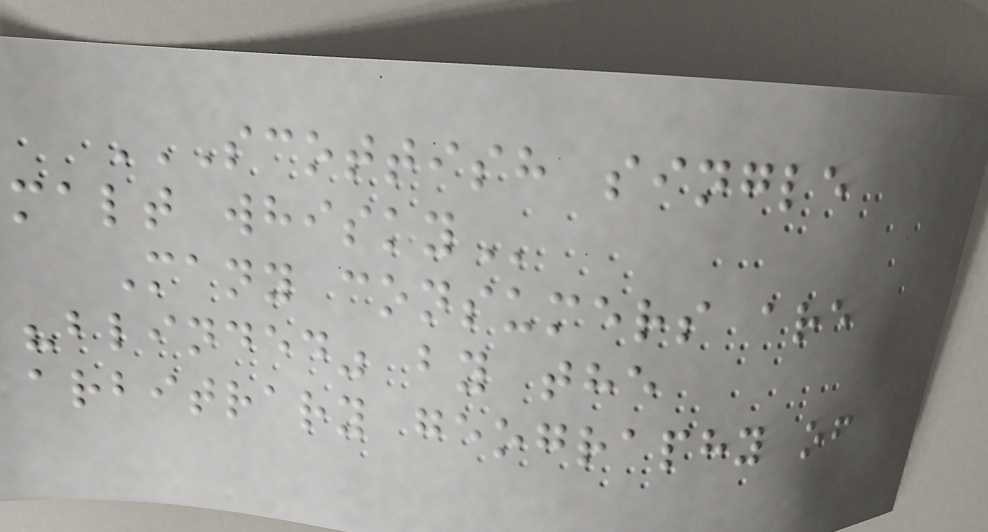SCOTTISH SINGLE
MALT WHISKY
Many consumers are
"blinded" by the
arbitrary geography of
